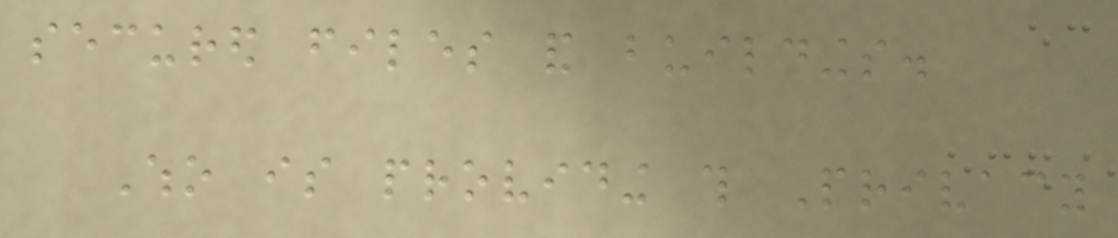secured files and buildings.
Who is providing this Privacy
